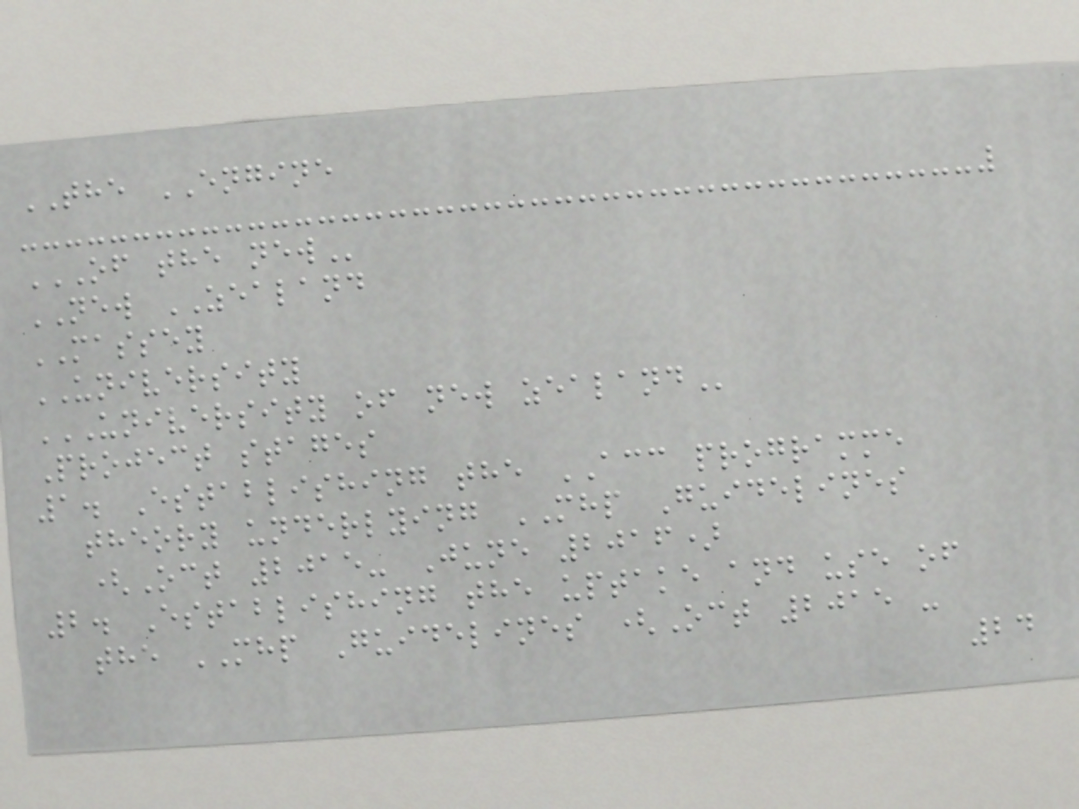THE ENGINE
OF THE NEW
NEW ZEALAND
MASSEY
UNIVERSITY
UNIVERSITY OF NEW ZEALAND
Project stages
1. Establishing the ACC programme
theory underlying MHP Guidelines
(Oct 2015- June 2016)
2. Establishing the uptake and use of
the MHP Guidelines (Oct 2015 -
24
